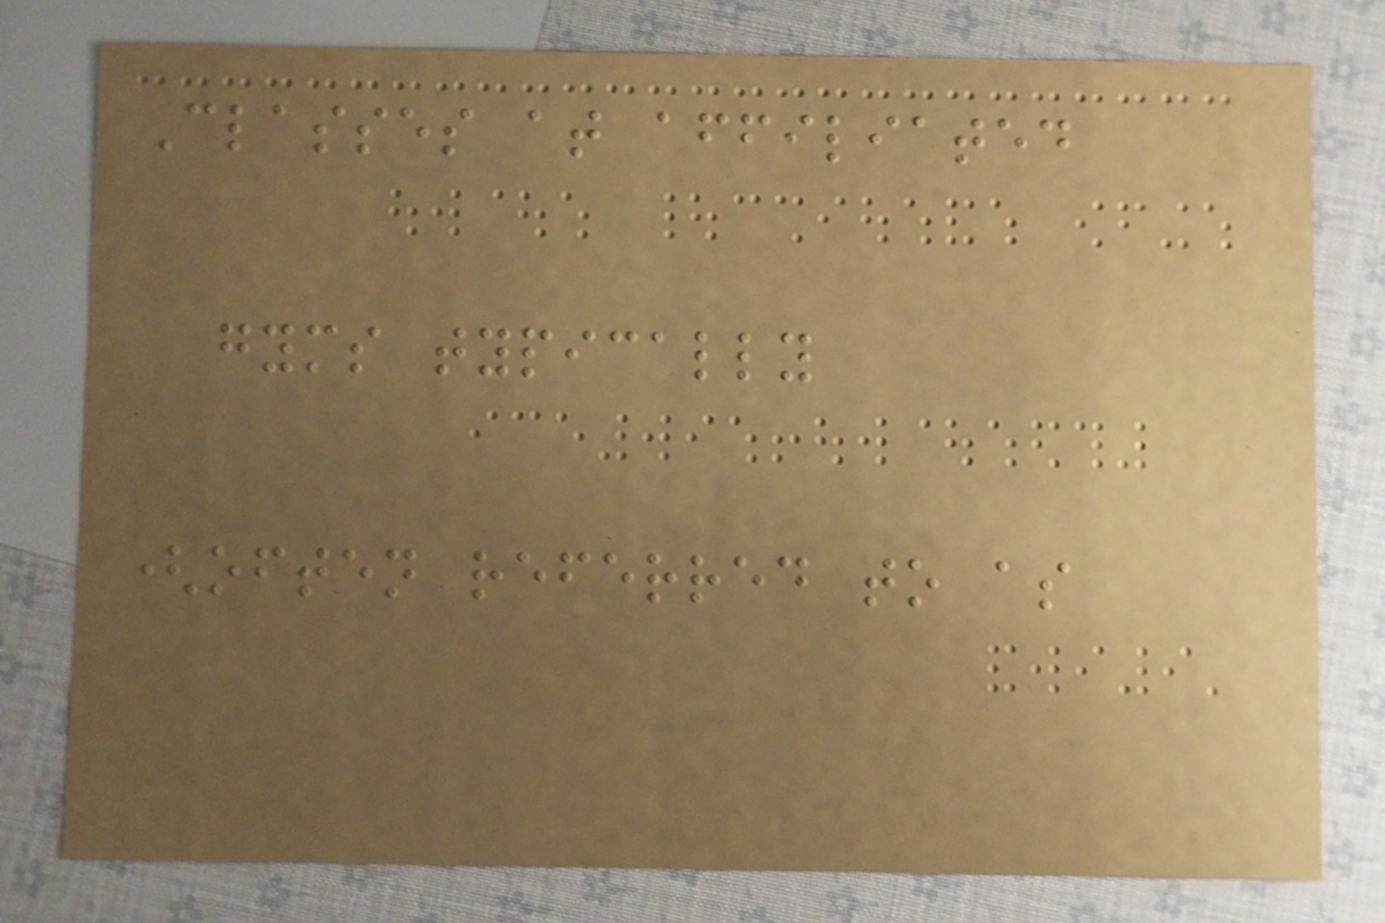Classes at affiliated
gyms typically
(often referred to as
